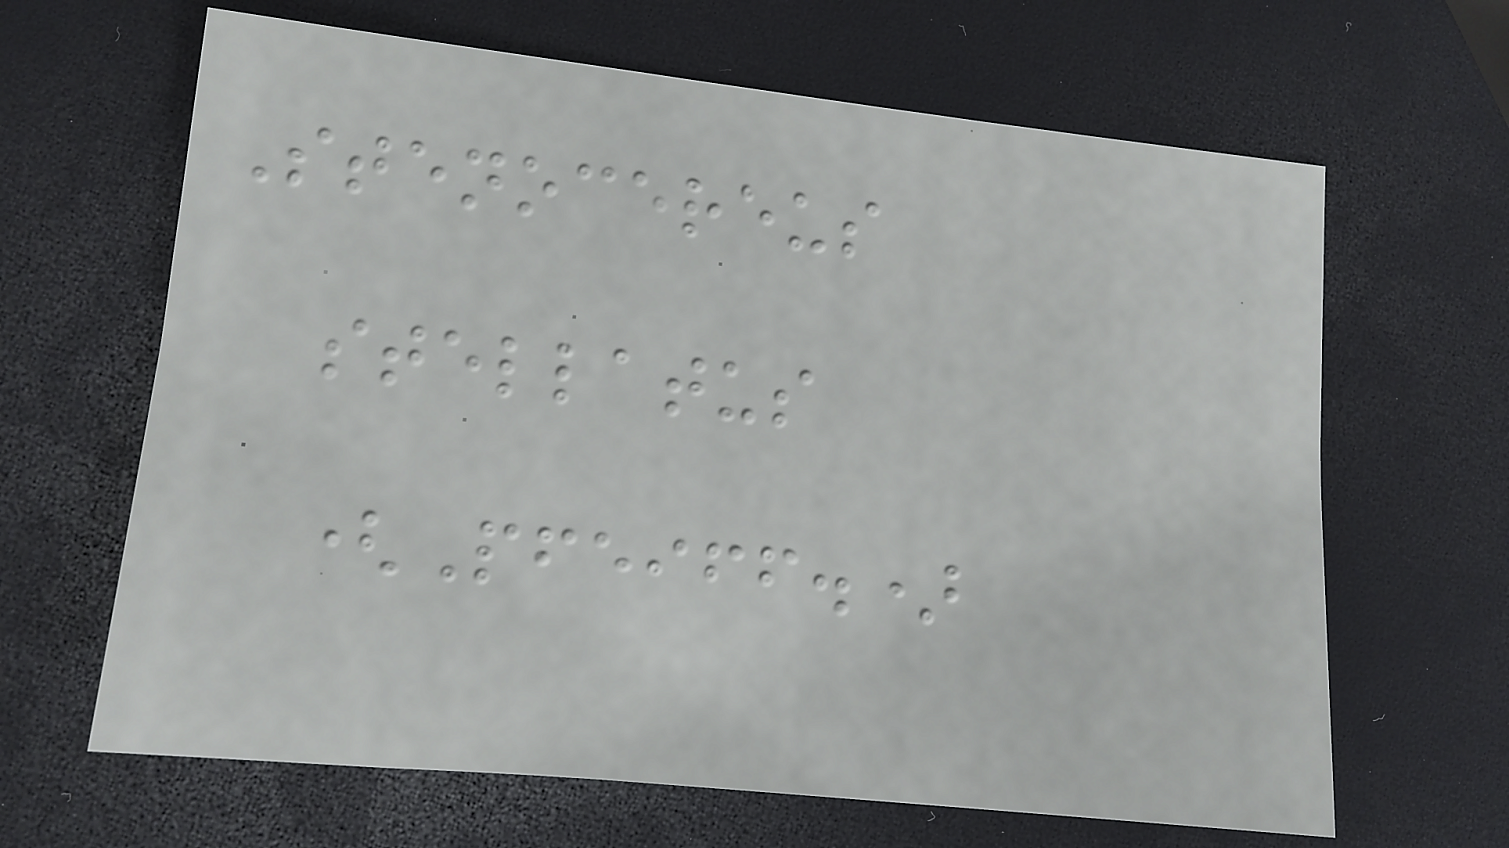Stenocereus
stellatus
(Pfeiff.)
